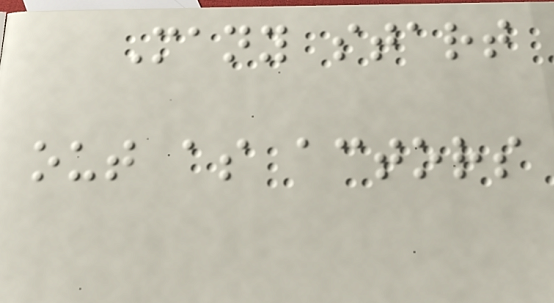Many start
out as actors
